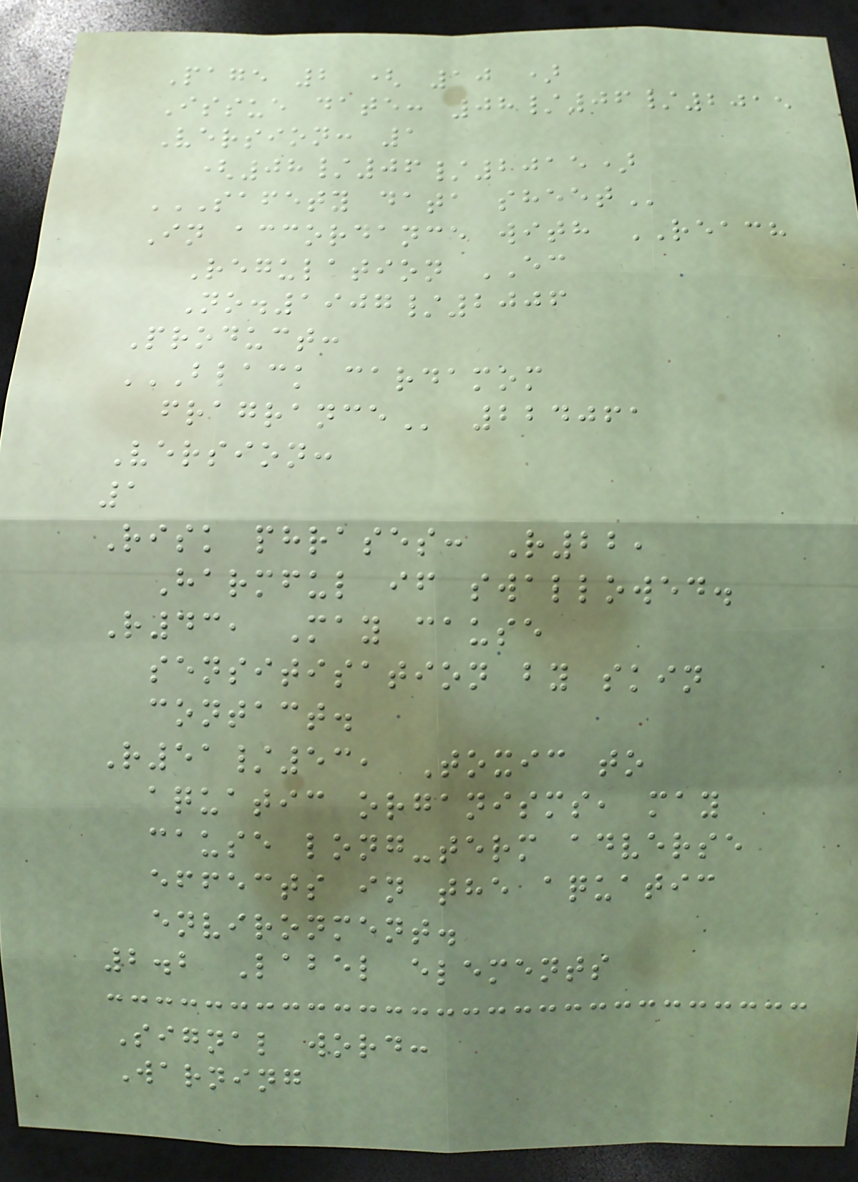Page 2 ( 10 )
Issue date: 08/06/2015
Version: 1
(08/06/2015)
SAFETY DATA SHEET
In accordance with REACH
Regulation EC
No.1907/2006
Product:
BLACK CARDAMOM
FRAGRANCE 224061
Version:
1
Risk phrases: R22,
Harmful if swallowed.
R43, May cause
sensitisation by skin
contact.
R51/53, Toxic to
aquatic organisms, may
cause long-term adverse
effects in the aquatic
environment.
2.2 Label elements
Signal word:
Warning
